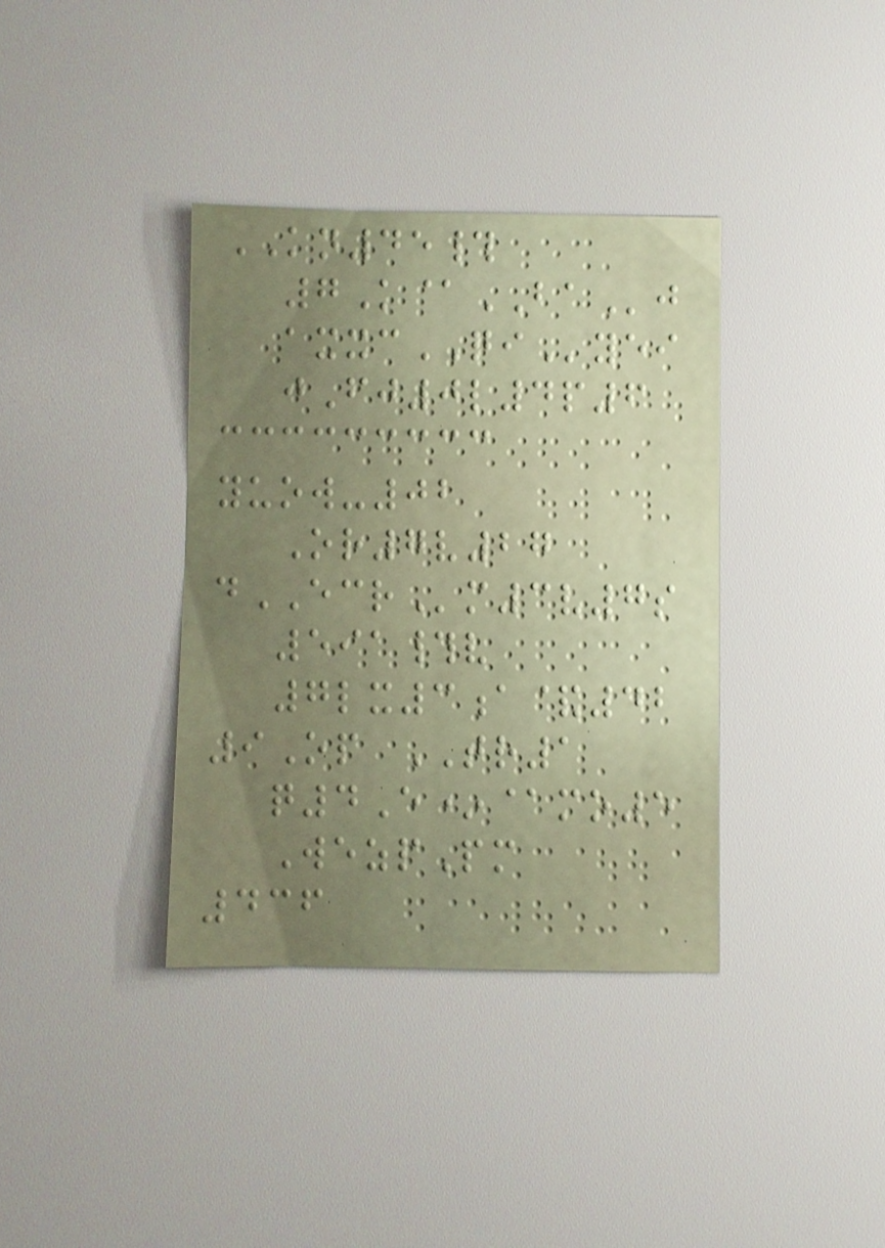KN45#
7K@BAj
axxcQIyei
jFj0l4p6
yuow-02
Or7v27
dECRm3v7s
591#v
7lx3a&42
9Op TR1
q4E*@mo5
WezpPm
436
